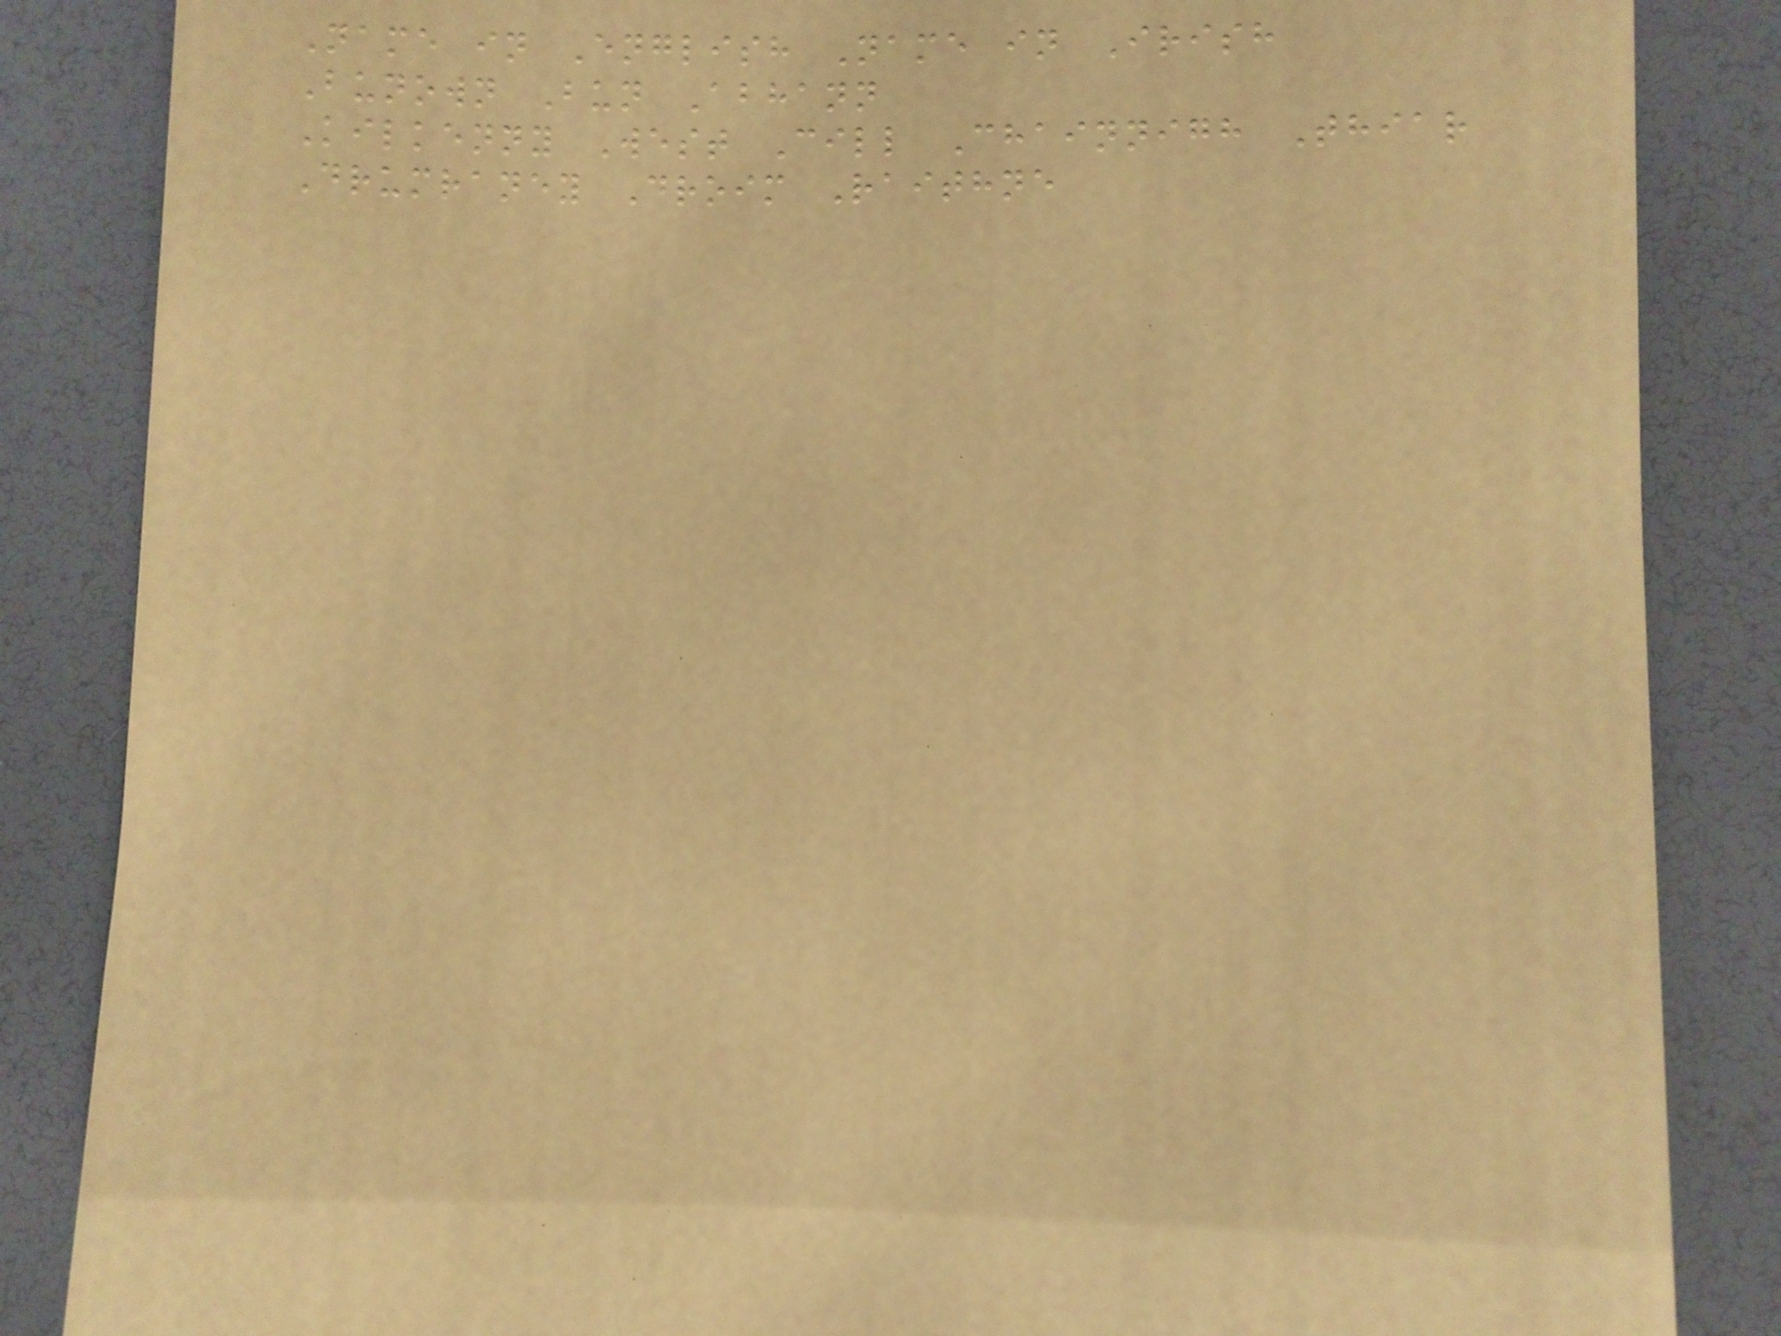Name in English Name in Irish
Bunown Bun Abhann
Kilkenny West Cill Chainnigh Thiar
Drumraney Droim Raithne
